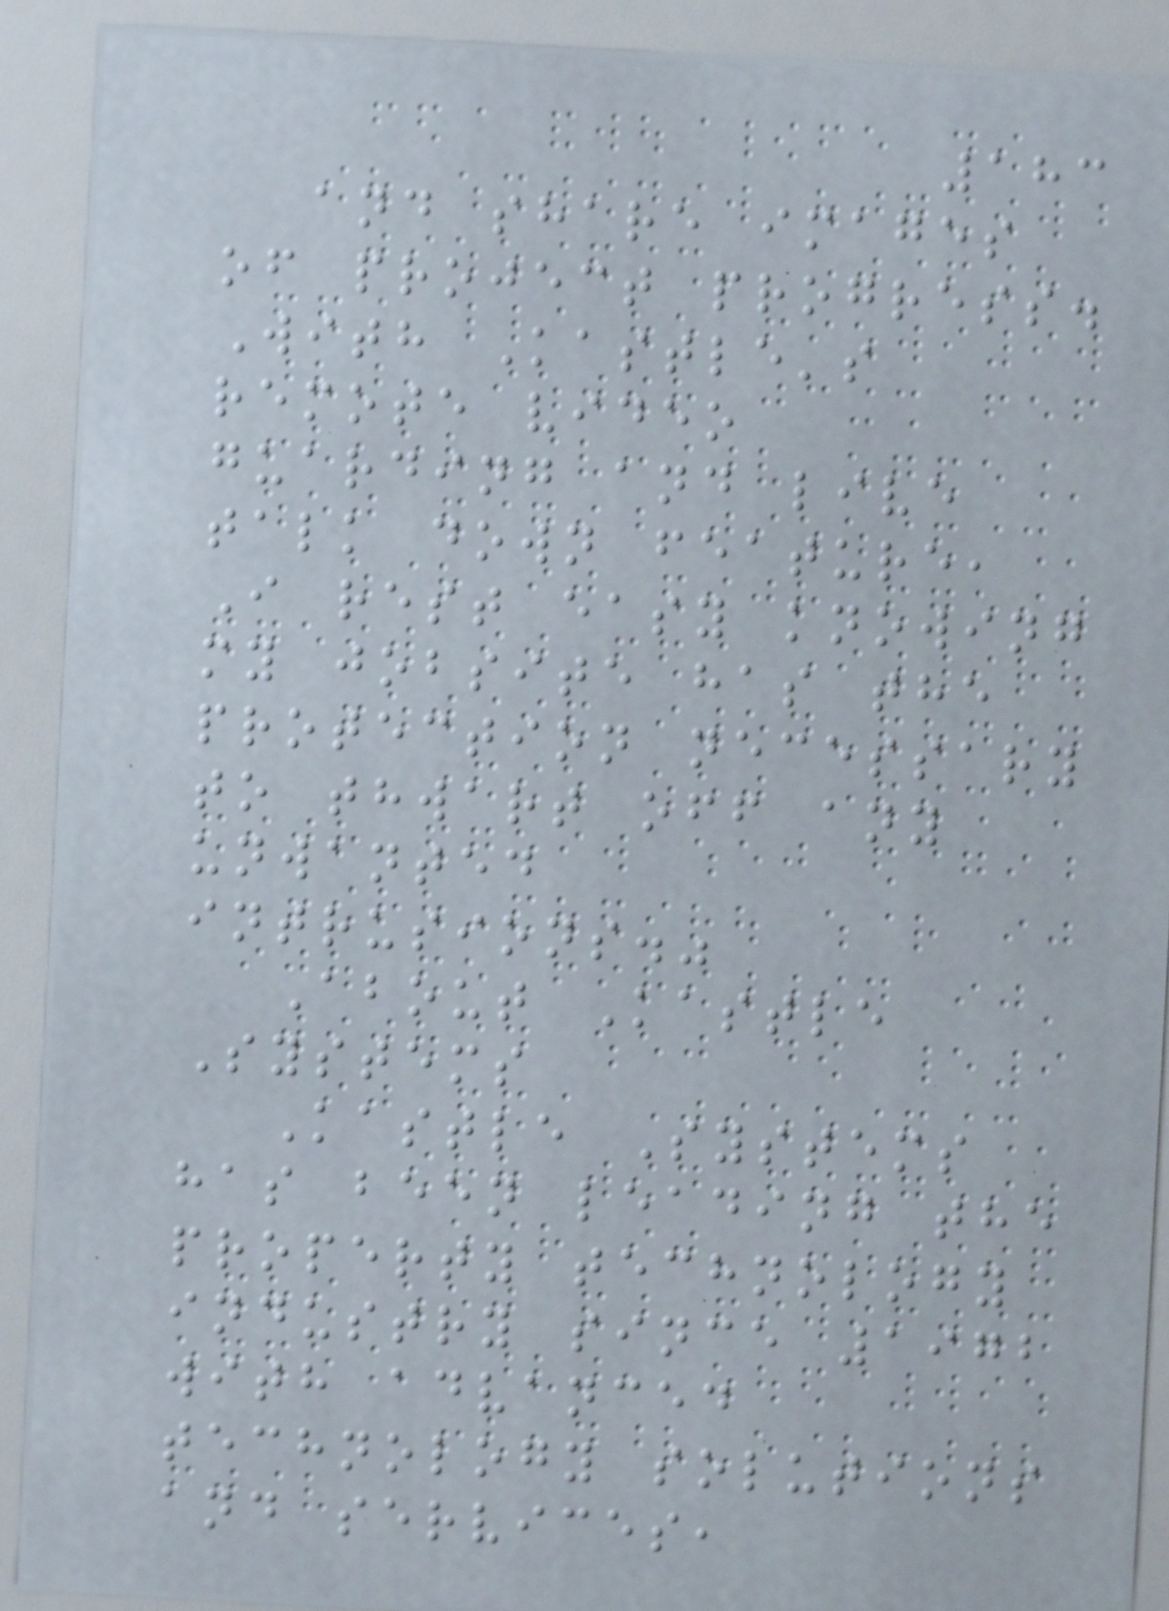183
and share images
of project progress.
With Kastle's
remote video
guarding and live
talk down feature,
I rest easy knowing
my jobsite has the
protection necessary
to thwart off any
unwanted
intrusions."
About Kastle
Systems
Kastle Systems
has been leading the
property technology
industry since 1972
with advanced
technology solutions
and services,
